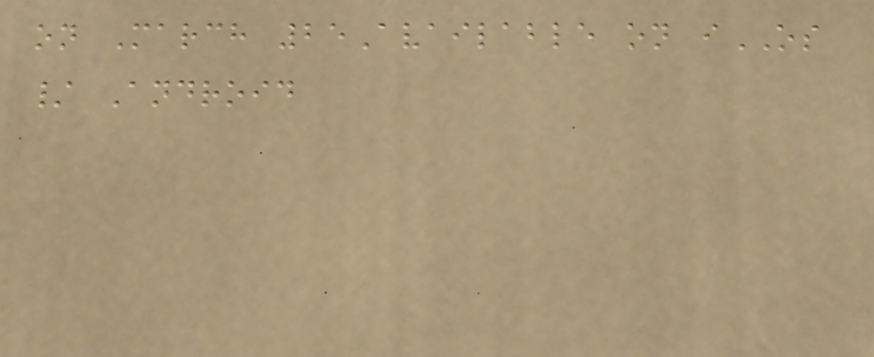on March 25Available on iOS
/ Android
